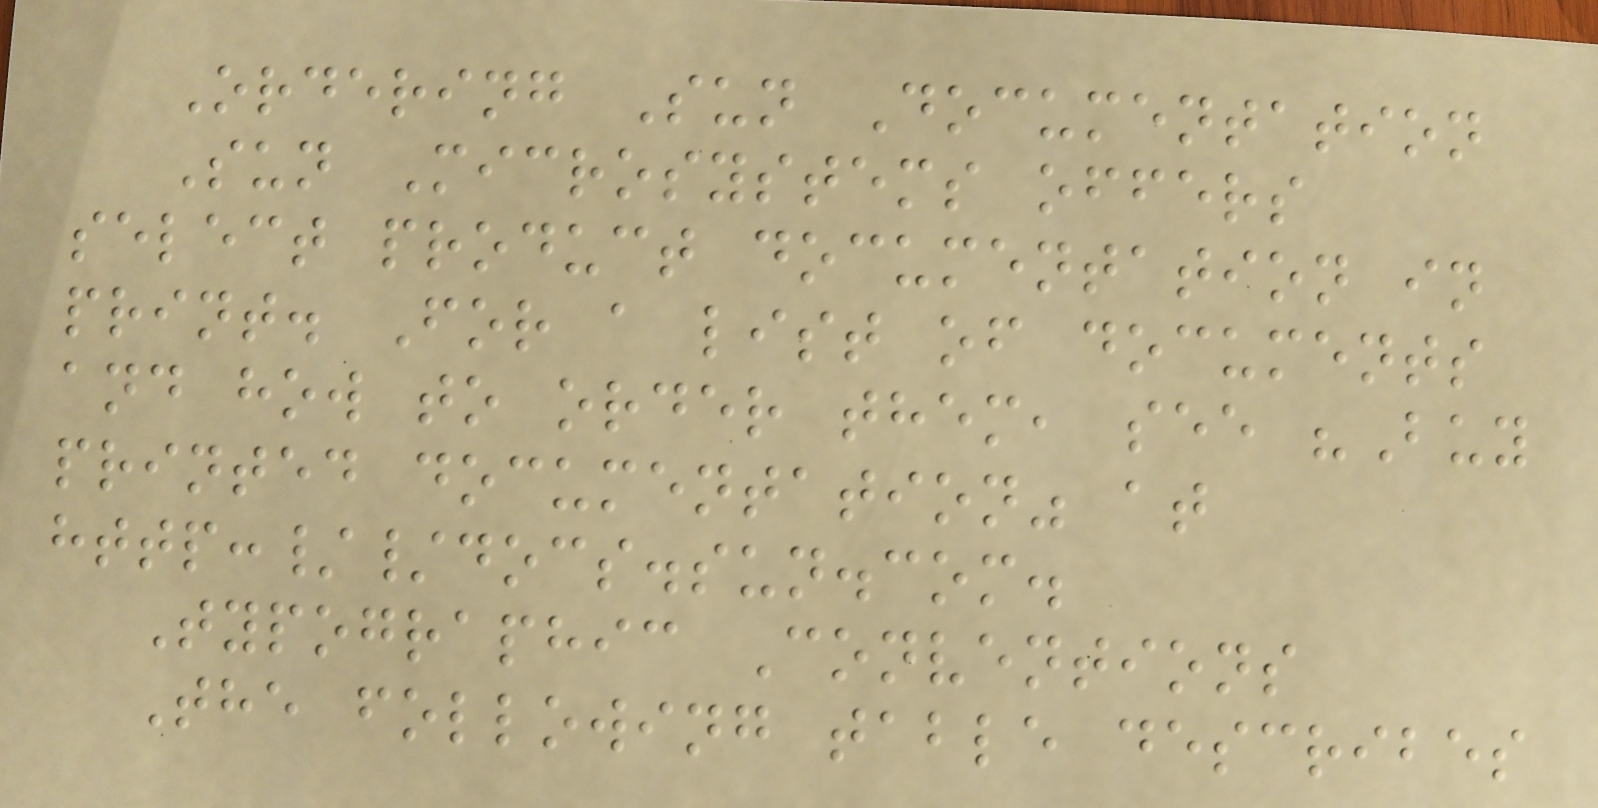Ordering Sun Documentation
Sun Microsystems offers
select product documentation in
print. For a list of documents
and how to order them, see "Buy
printed documentation" at
http://docs.sun.com.
Typographic Conventions
The following table describes
